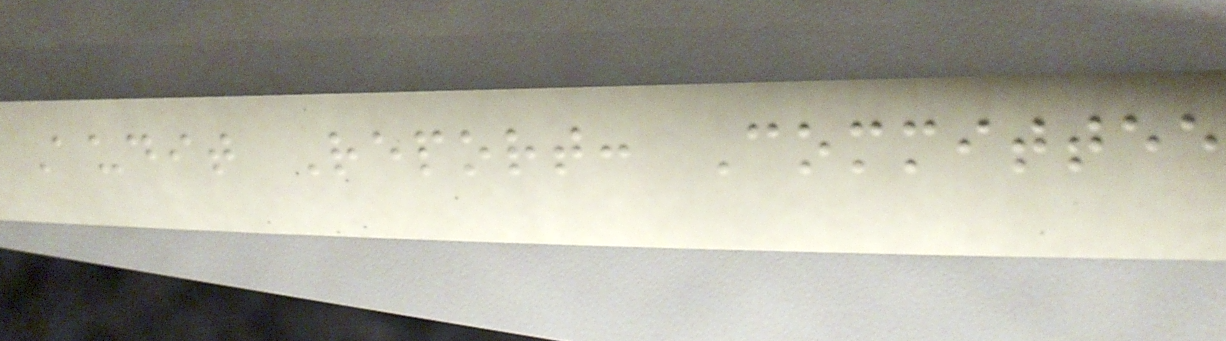Audit Report: Committee
